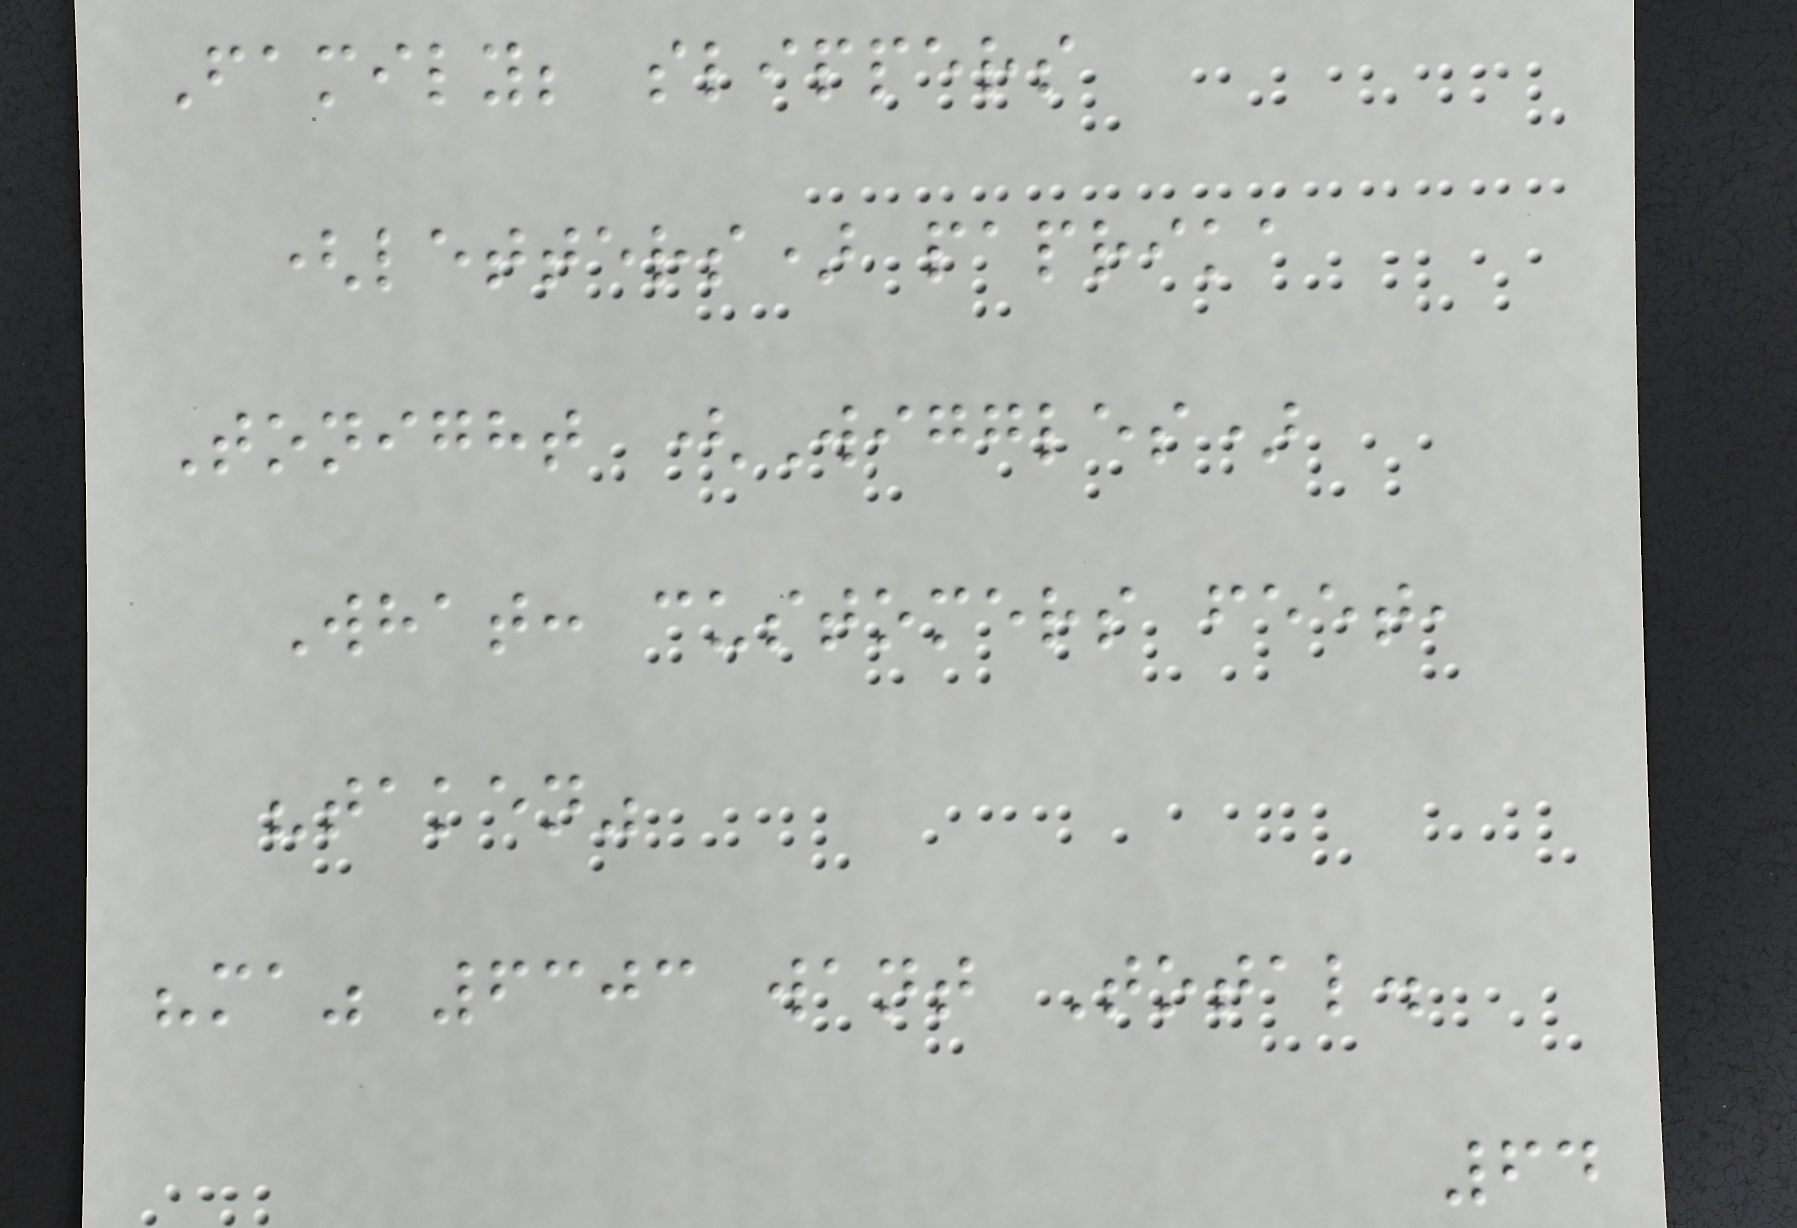Family; slippers
(letters) paprika
Tonight (Wiggles)
What: customers feet,
"taken"
"ma" 6303 want Total.
64
